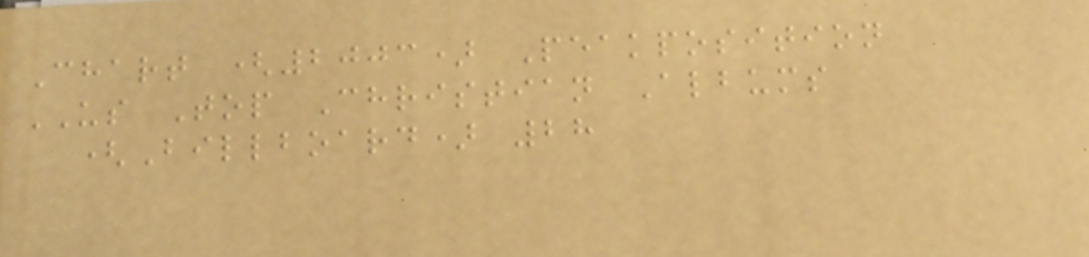Chart (2003) Peakposition
US Top Christian Albums
(Billboard) 28
